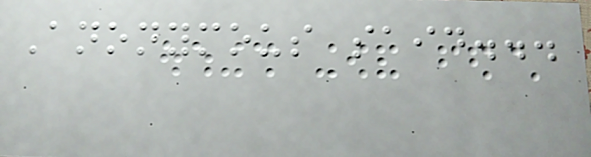Anonymous said...
